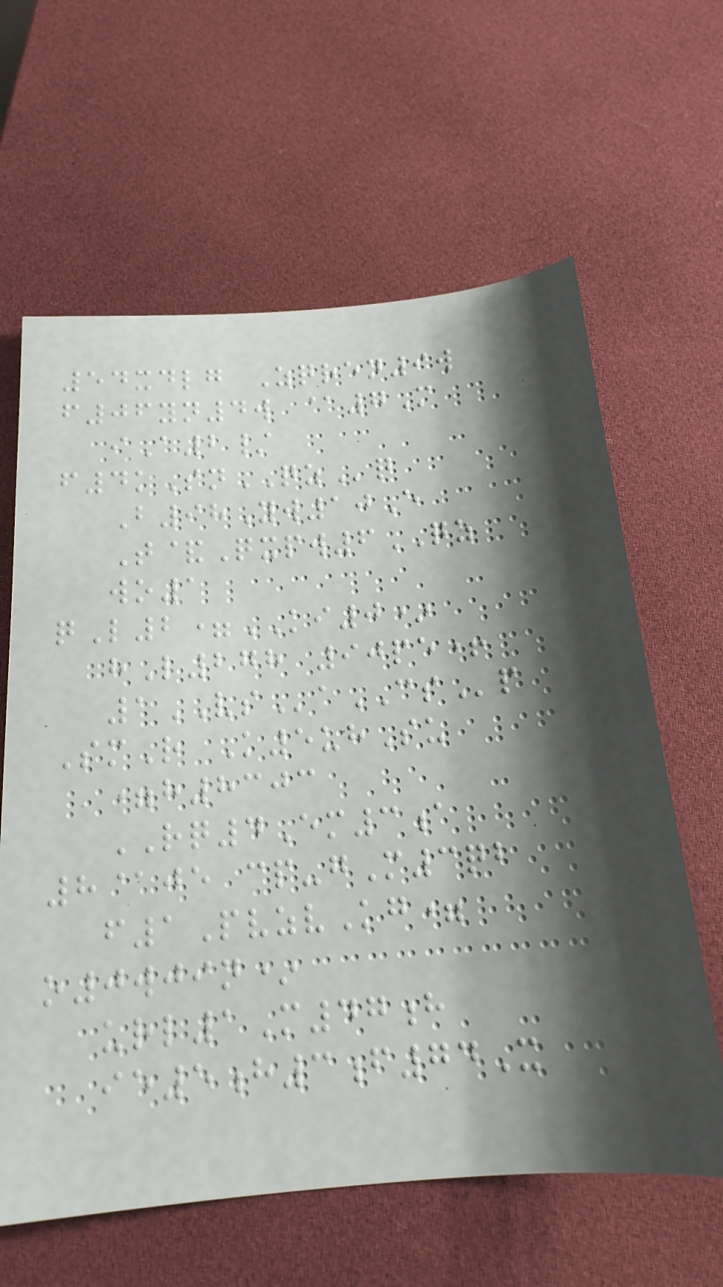54xdlg Zqren9w
f06yn4w @7M
iA2/
f4kSnQZq
B98Yw10E
T&Qxpw6QZ
wo1
qL2=KI0*
hL278 90pe+
1VSaCSp
SmR K5uhSu
=h8303
RQ4Em3a
8@je cp-gM3qb
f1PvzvKg=
o0wjin*
url1M47h
ie5h3f74X
